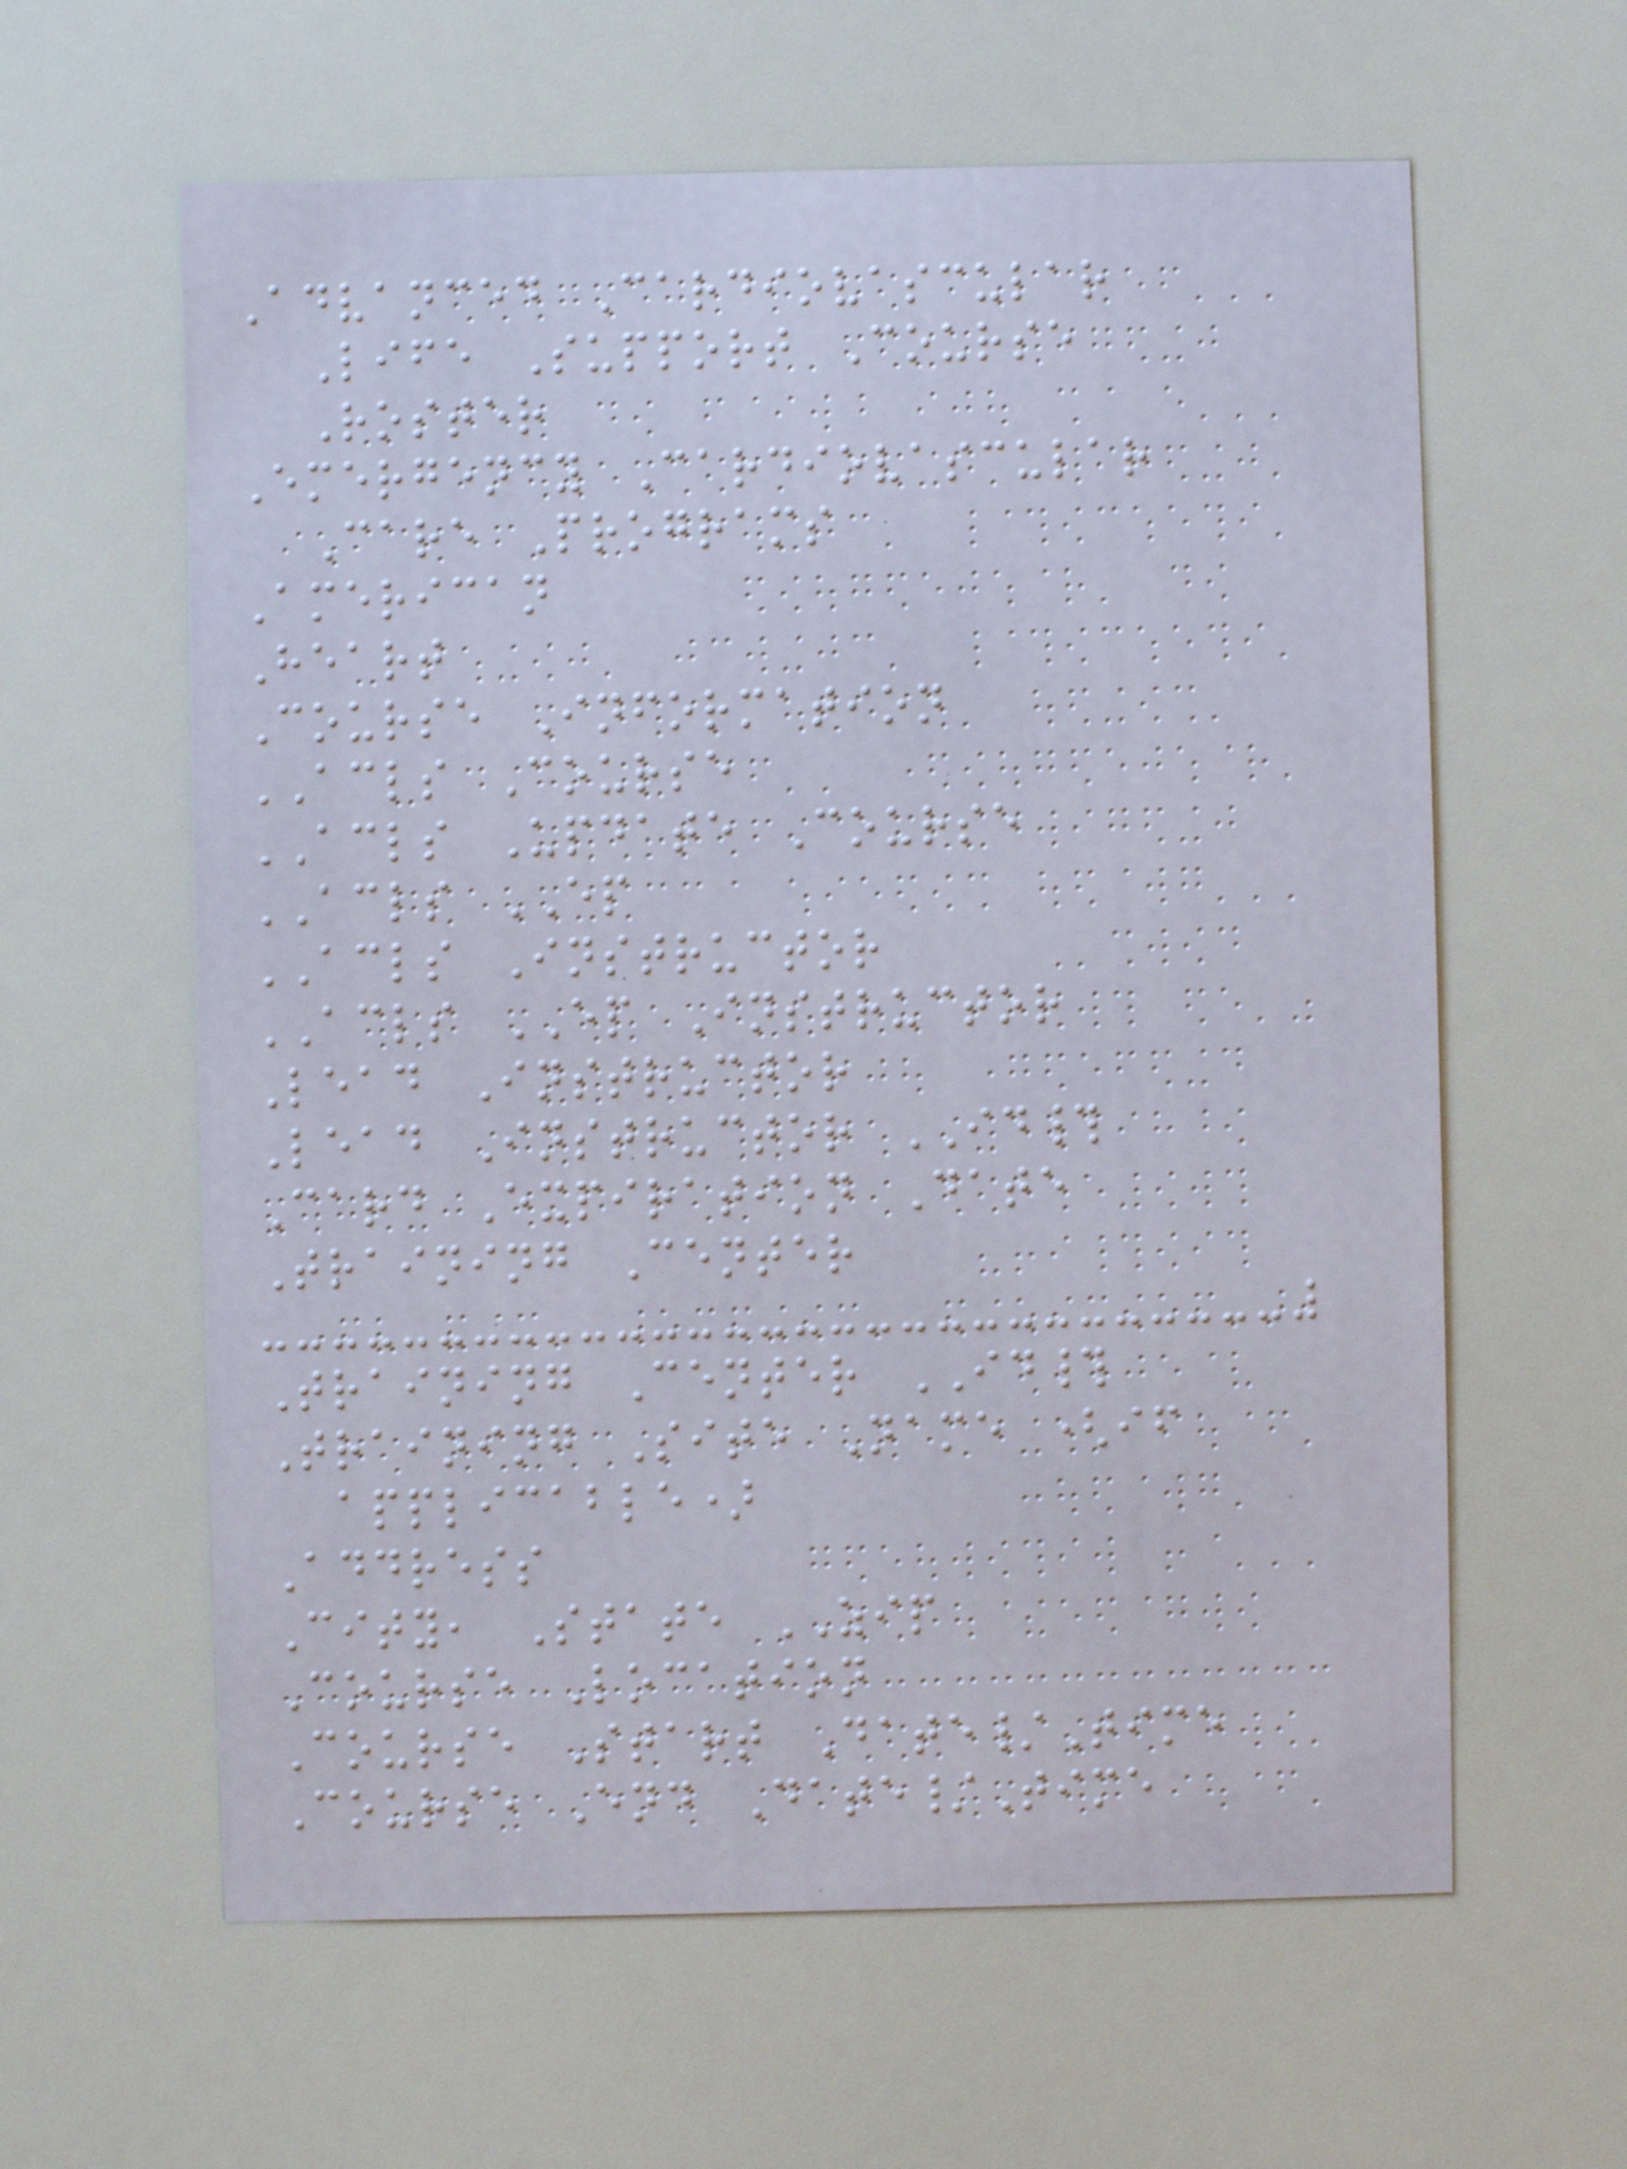Advanced Cardiovascular
Life Support Course
Roster
Emergency Cardiovascular
Care Programs
American
Heart
Course Information
ACLS Course
ACLS Update Course
ACLS EP
ACLS Instructor
ACLS EP Instructor
Lead Instructor
Lead Instructor ID#
Card Expiration Date
Training Center
Training Center ID#
Training Site Name (if
applicable)
Address
City, State ZIP
Course Location
Course Start Date/Time
Course End Date/Time
